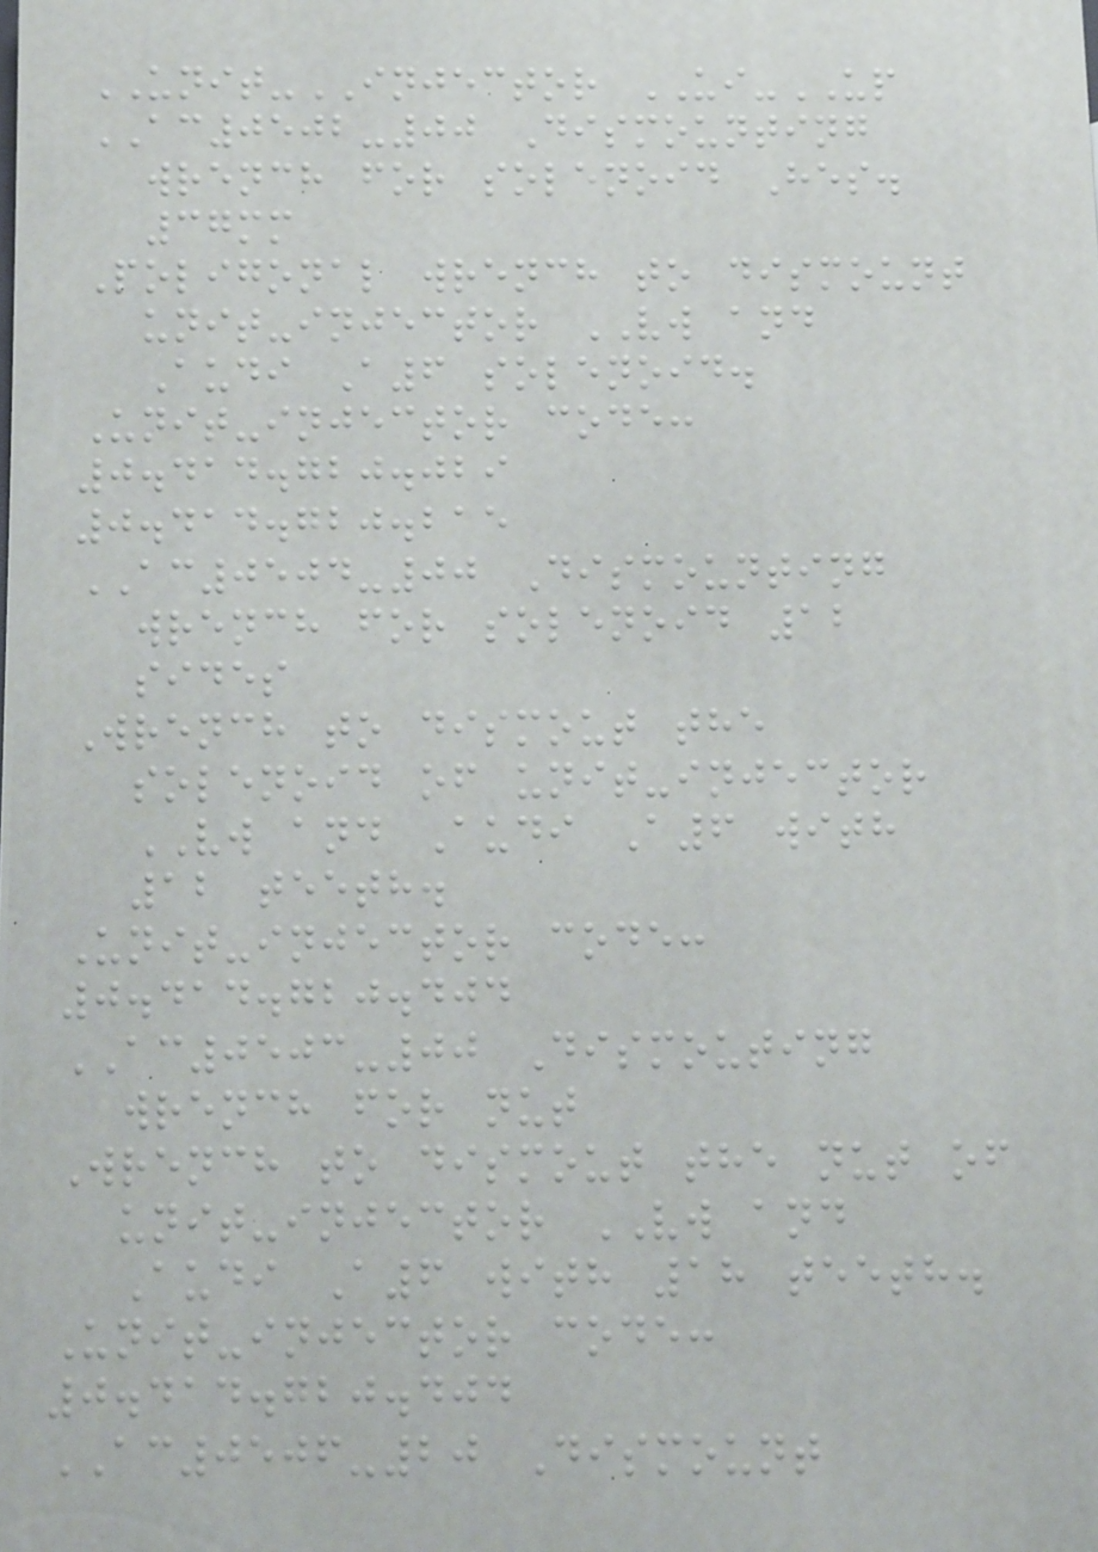UNIT-INJECTOR UI-UP
AC0502-00 Dismounting
wrench for solenoid Hes.
37mm
Poligonal wrench to dismount
unit-injector VW and
Audi A6 solenoid.
Unit-injector code:
0.414.720.029
0.414.720.215
AC0504-00 Dismounting
wrench for solenoid 12
sides
Wrench to dismout the
solenoid of unit-injector
VW and Audi A6 with
12 teeth.
Unit-injector code:
0.414.720.404
AC0503-00 Dismouting
wrench for nut
Wrench to dismout the nut of
unit-injector VW and
Audi A6 with 18 teeth.
Unit-injector code:
0.414.720.404
AC0506-20 Dismount
